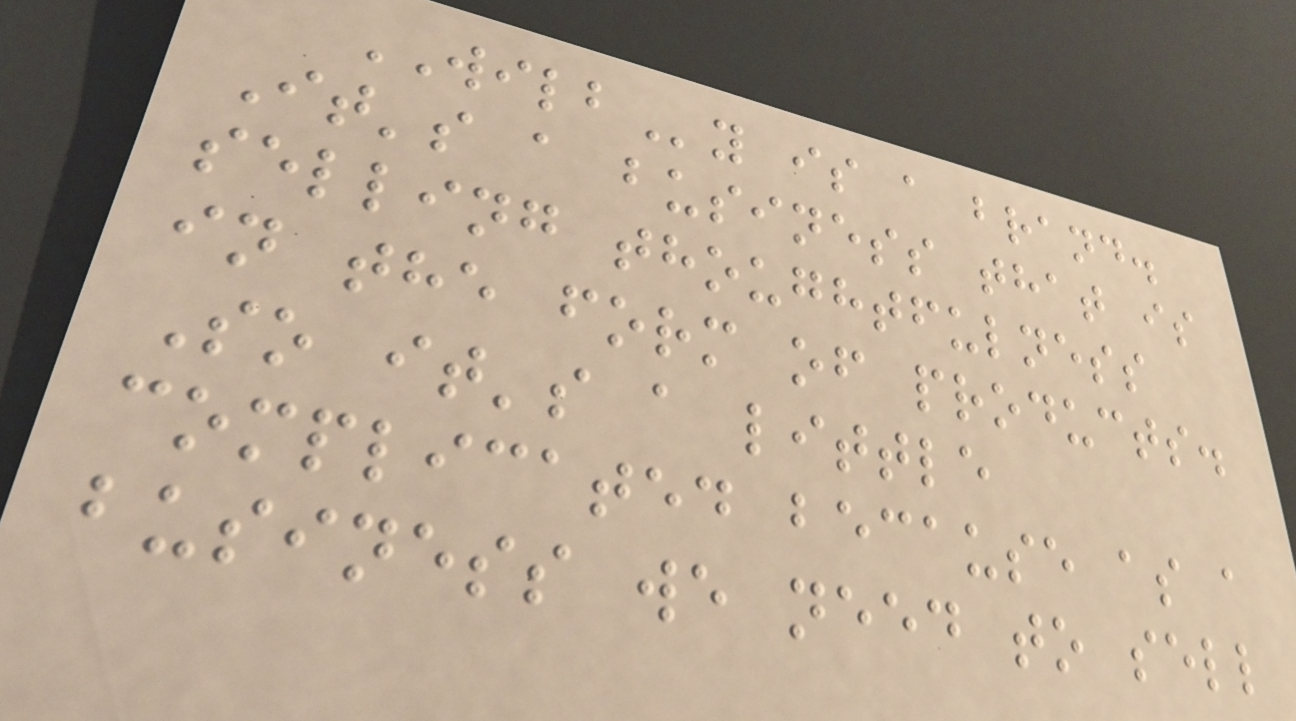WILBy is a brand.
It's a business that is
selling thoughtfulness
in the form of products.
So it's a little
complicated because as a
business we need to sell
